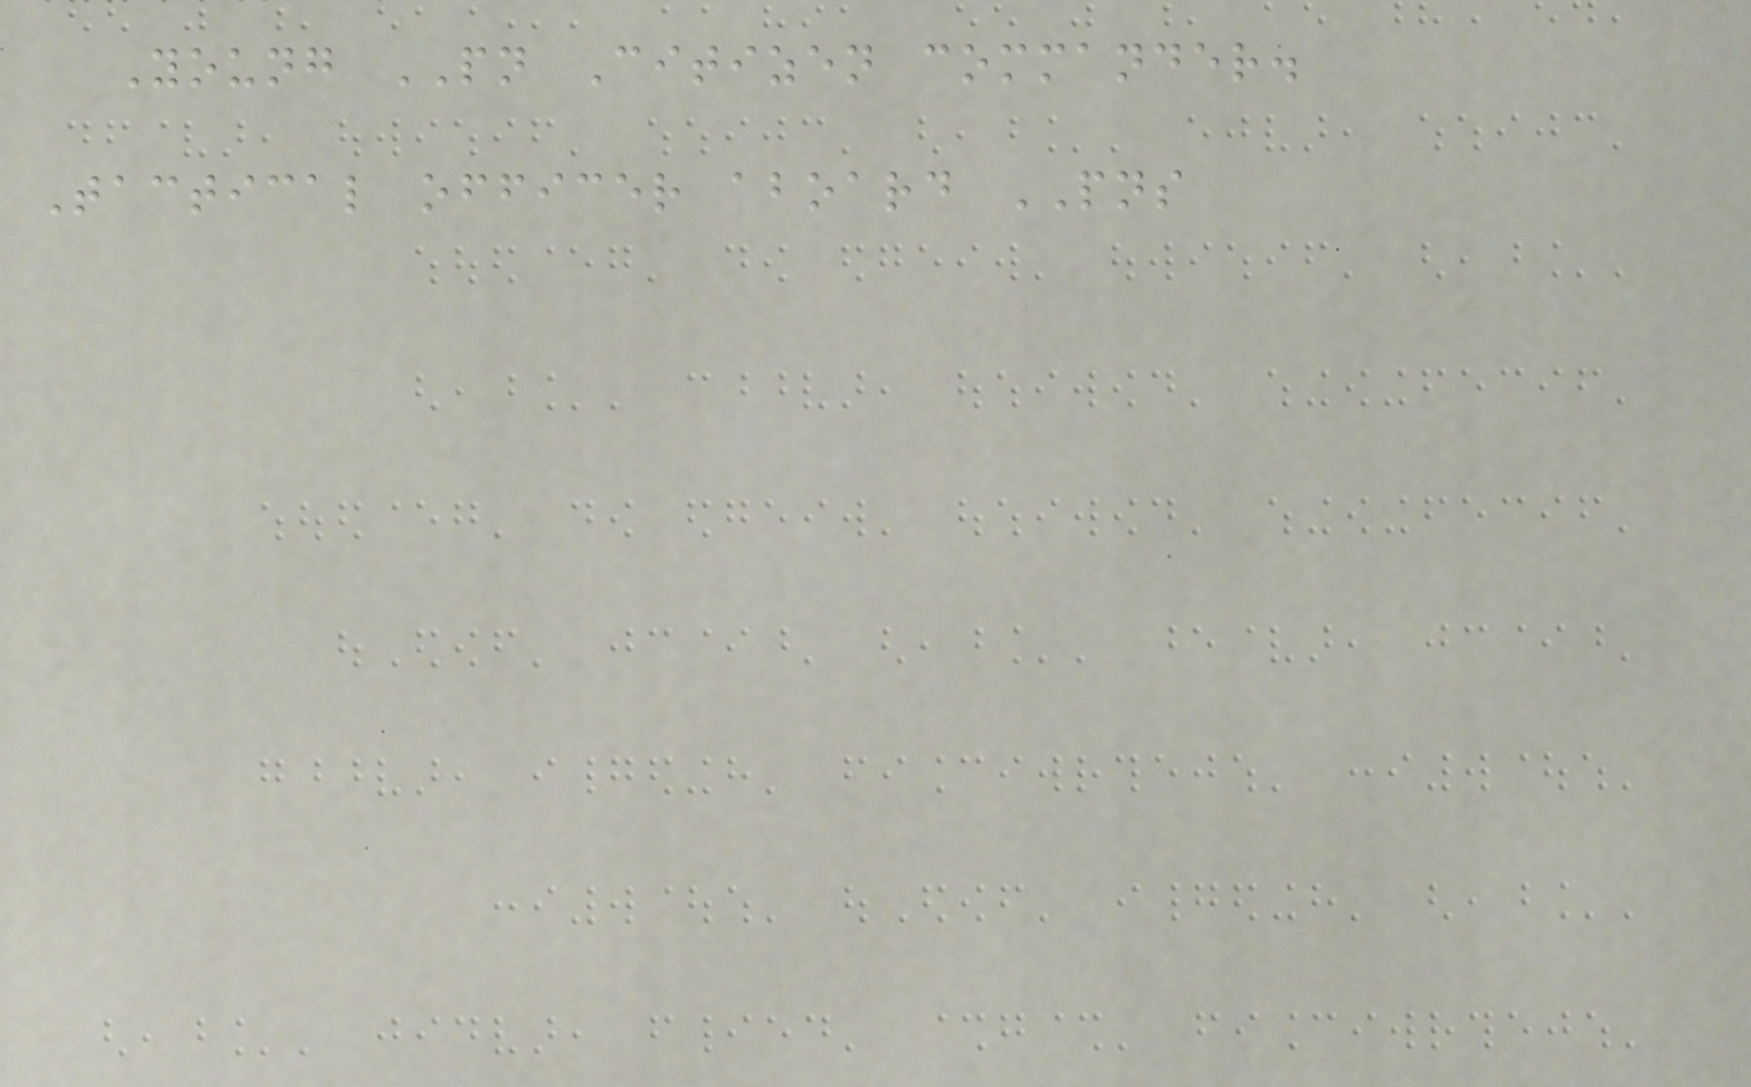Young PN Citizen commander.
Tactical officer aboard PNS
